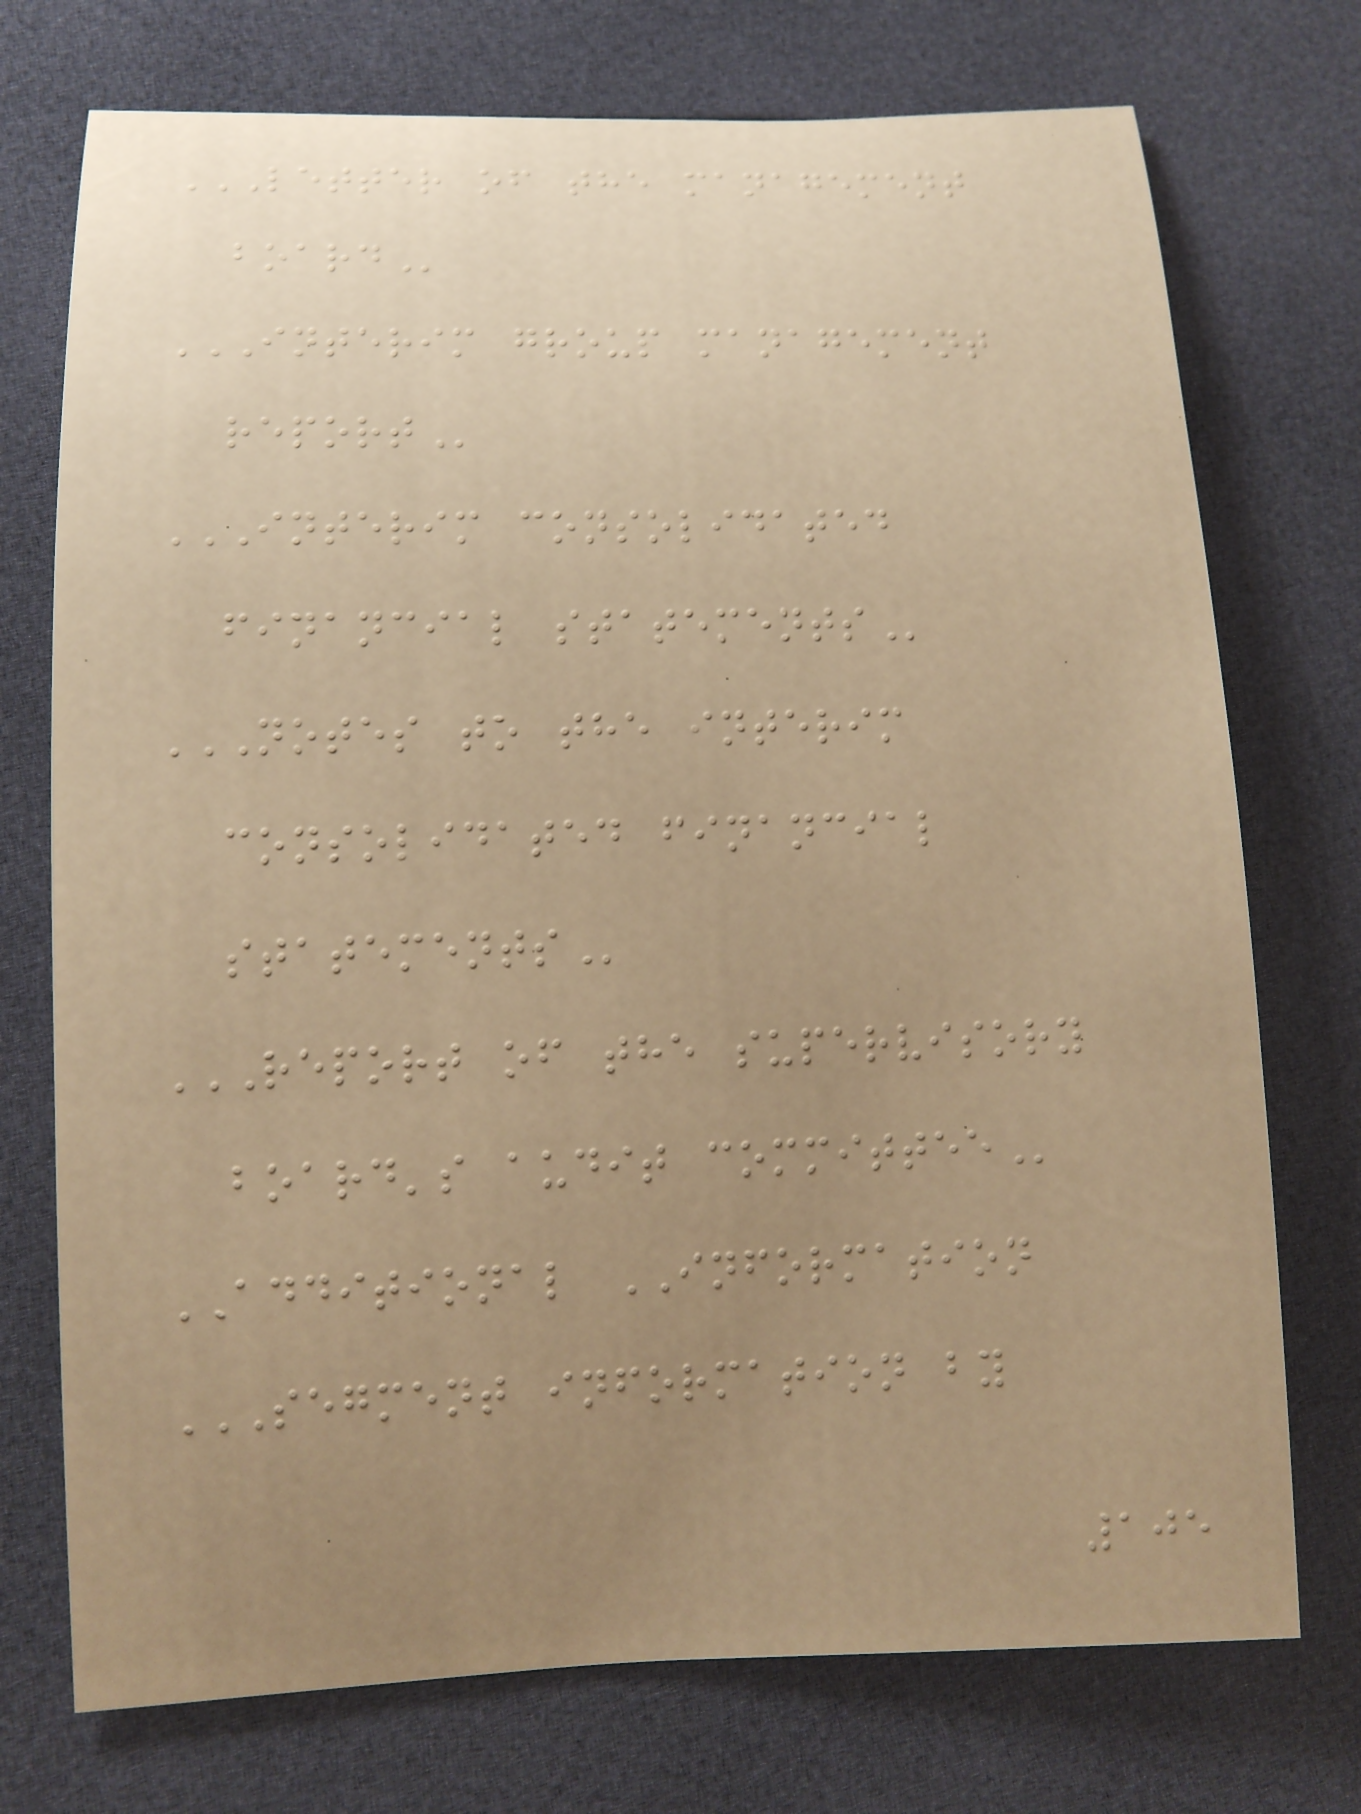LETTER OF THE MANAGEMENT
BOARD
INTERIM GROUP MANAGEMENT
REPORT
INTERIM CONSOLIDATED
FINANCIAL STATEMENTS
NOTES TO THE INTERIM
CONSOLIDATED FINANCIAL
STATEMENTS
REPORT OF THE SUPERVISORY
BOARD'S AUDIT COMMITTEE
ADDITIONAL INFORMATION
SEGMENT INFORMATION BY
105
